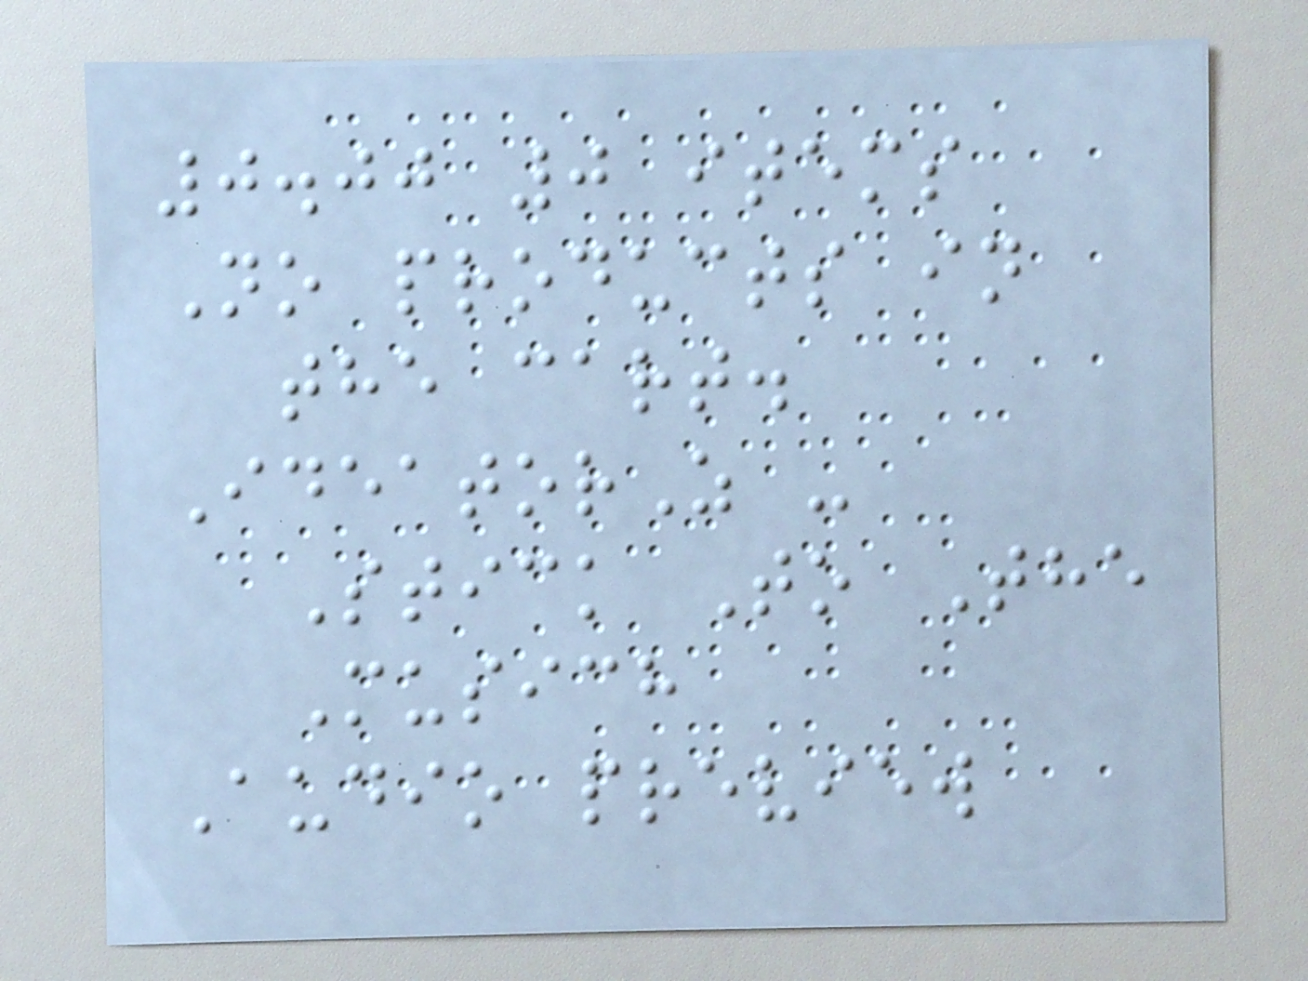0.00 0 items
No products in
the cart.
IdeatorZ -
Stick To The
Musich
Audio preview
